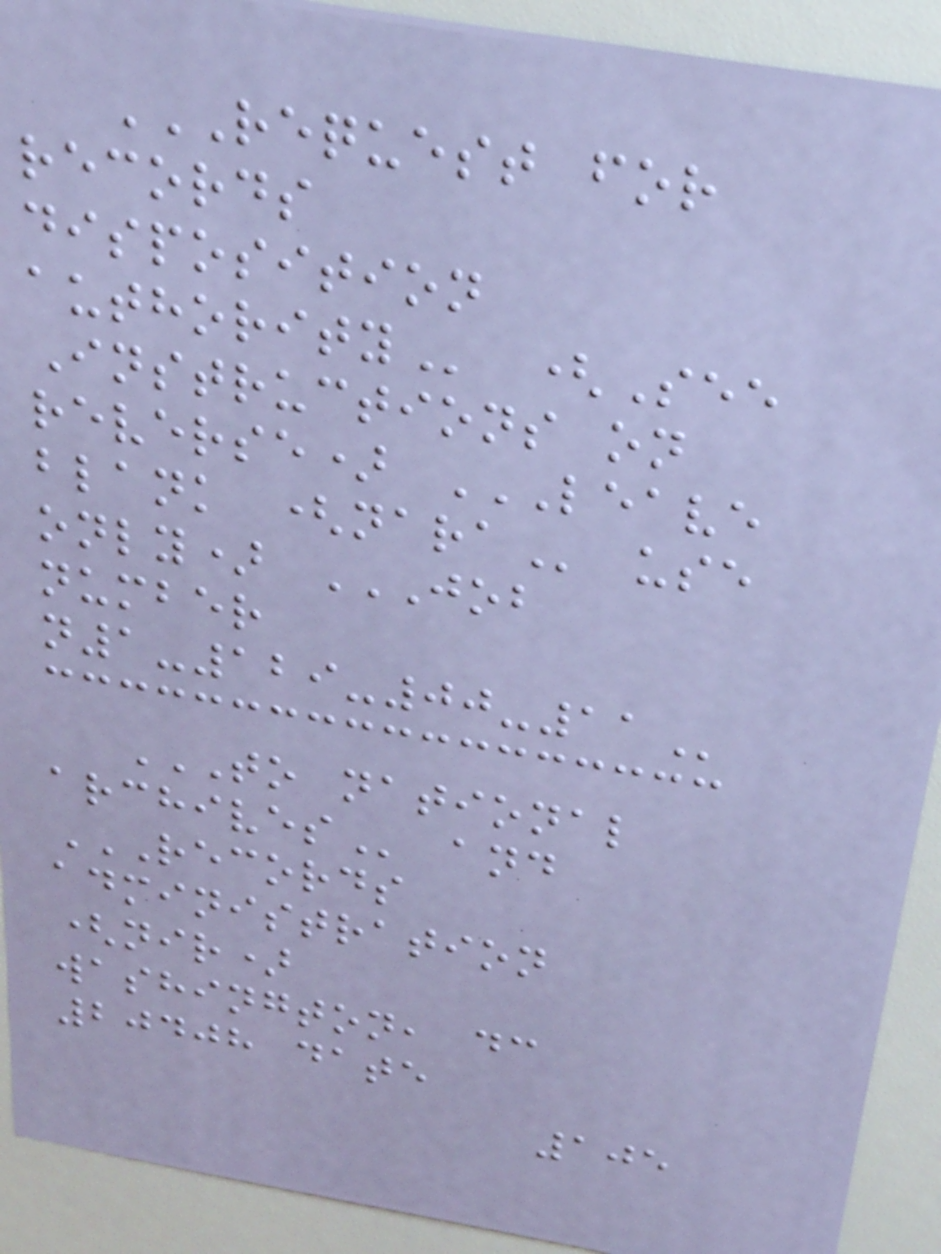REQUEST FOR
RECORDS
DISPOSITION
AUTHORITY (See
Instructions on
reverse) LEAVE
BLANK (NARA use
only) JOB
NUMBER
N1-129-00-11
TO NATIONAL
ARCHIVES and
RECORDS
ADMINISTRATION
(NIR)
WASHINGTON, DC
20408 DATE
105
